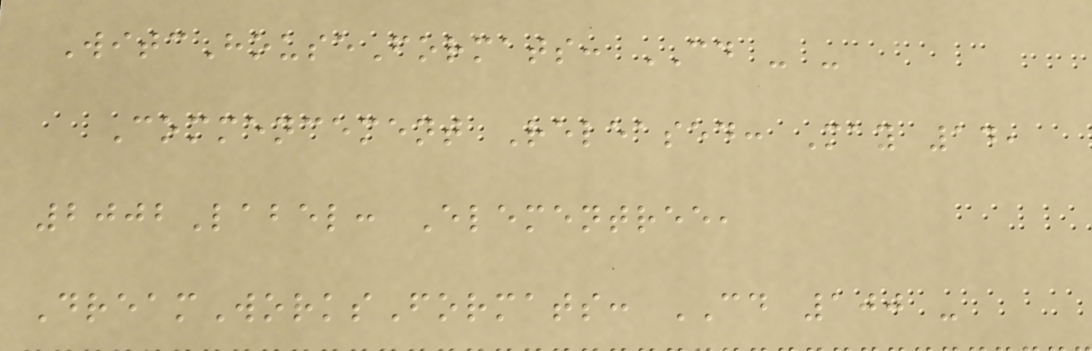WitcHouseFormats: CD - -
Commencement Released: May 14,
2002Label: Elementree,
DreamWorksFormats: CD 100 -
